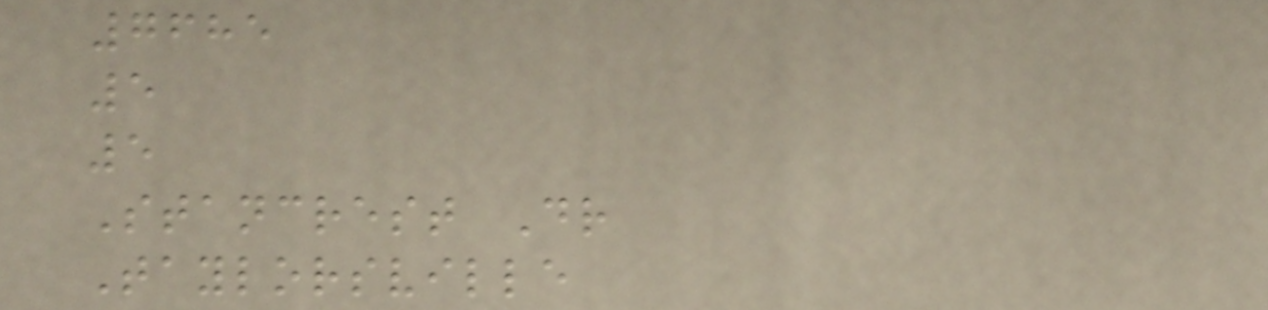7685
5
5
Stancrest Dr
Taylorsville
